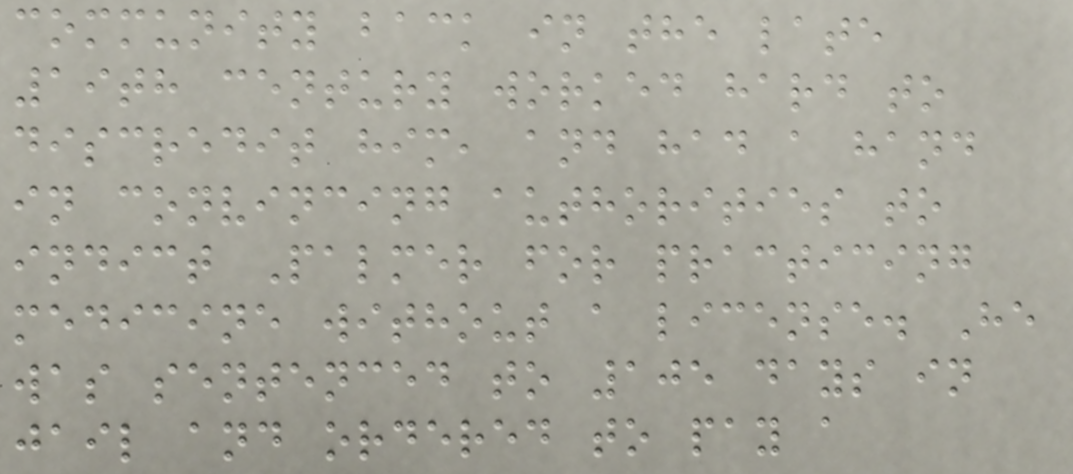community back in the late
19th century worked hard to
discredit him, and had a hand
in convincing authorities to
indict Palmer for practicing
medicine without a license. He
was sentenced to 105 days in
jail and ordered to pay a
